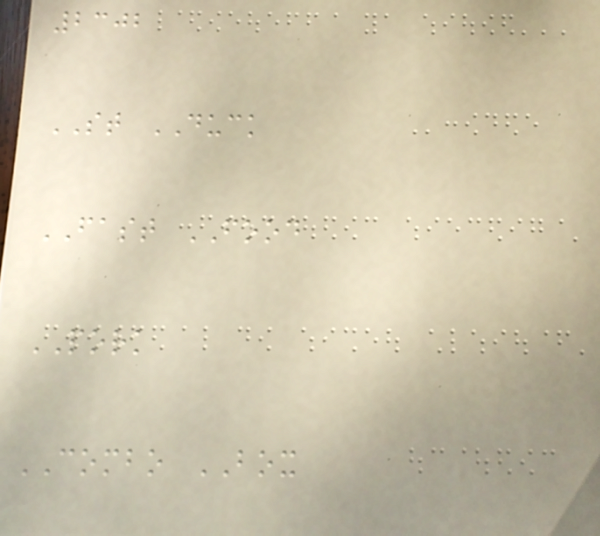2302
ST DUCK
FAST FOOD
PORK
COMBO BOX
